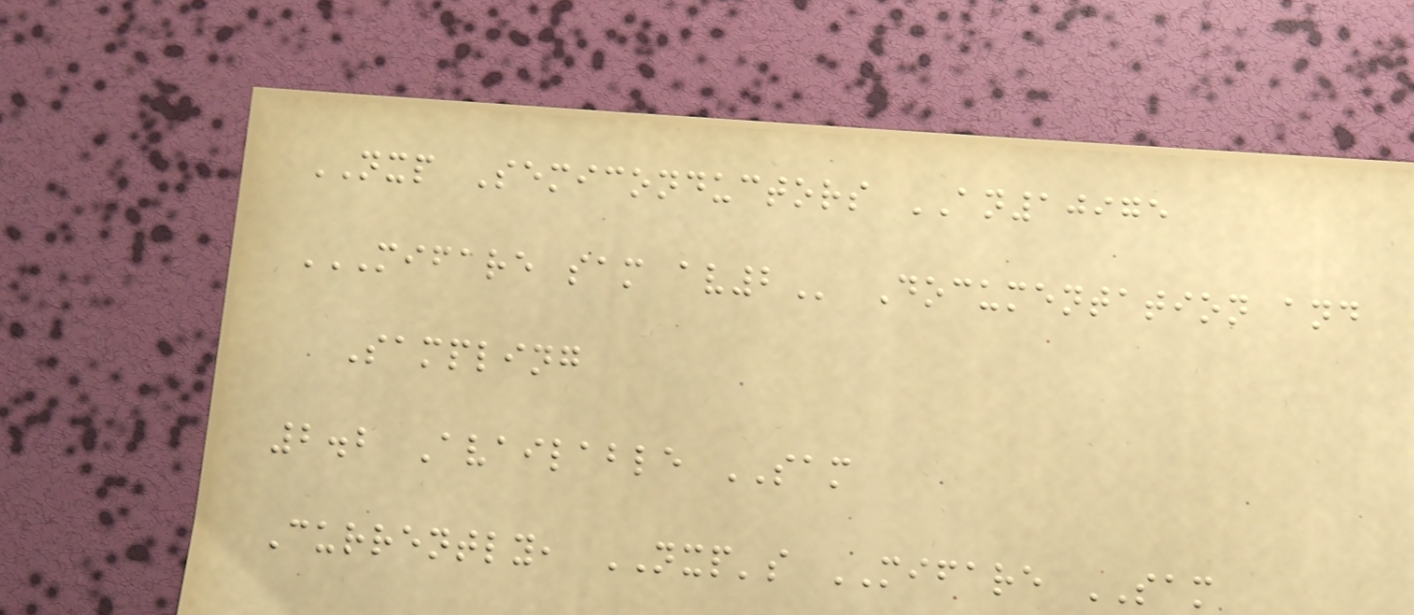NXP Semiconductors AN10975
MIFARE SAM AV2 Documentation and
Sampling
2.2 Available SAM
Currently, NXP's MIFARE SAM
